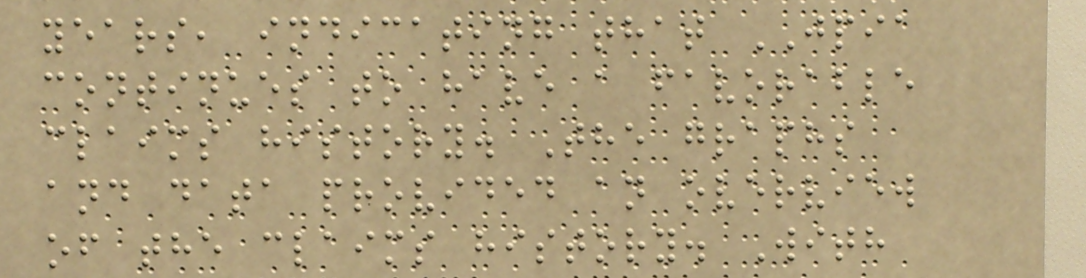years, indicating that JPIA
continues to have a favorable
claims history. The graphs
and data provided an overview
of the claims history. With
